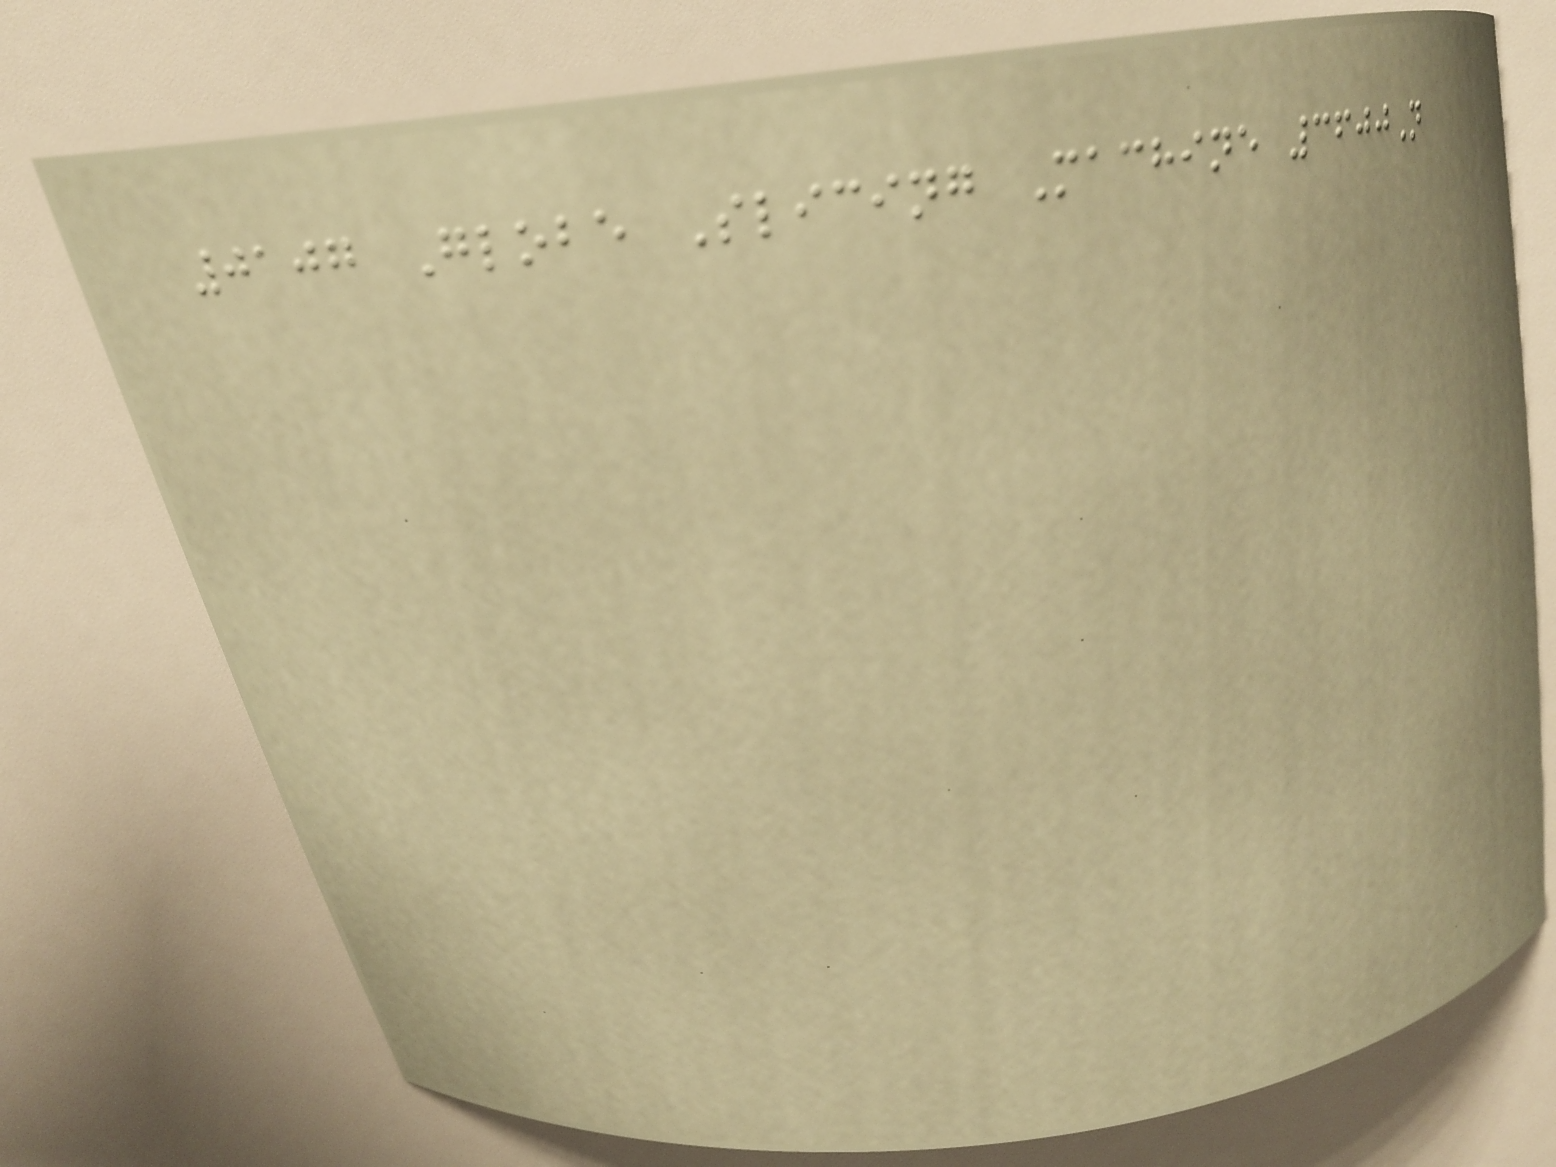0107 Globe Slicing Machine 3600N
